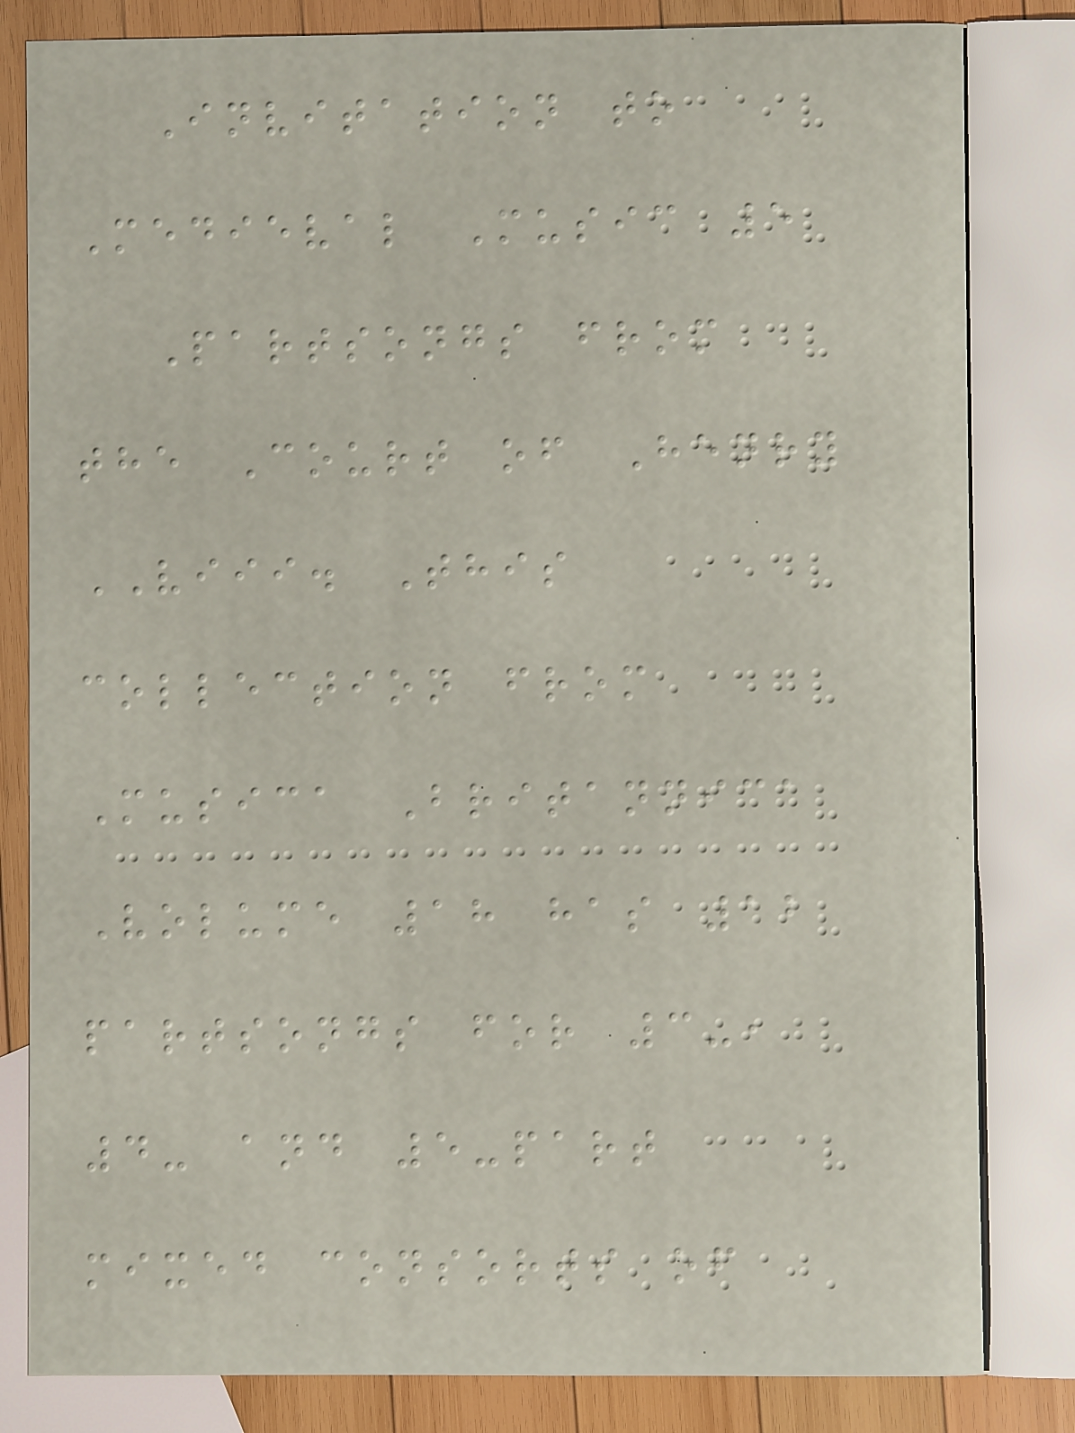Invitation to
Medieval Music 5
Partsongs from
the Court of Henry
VIII. This
collection from
Musica Britannica
Volume 18 has 12
partsongs for 3-,
4- and 5-part
mixed consorts of
